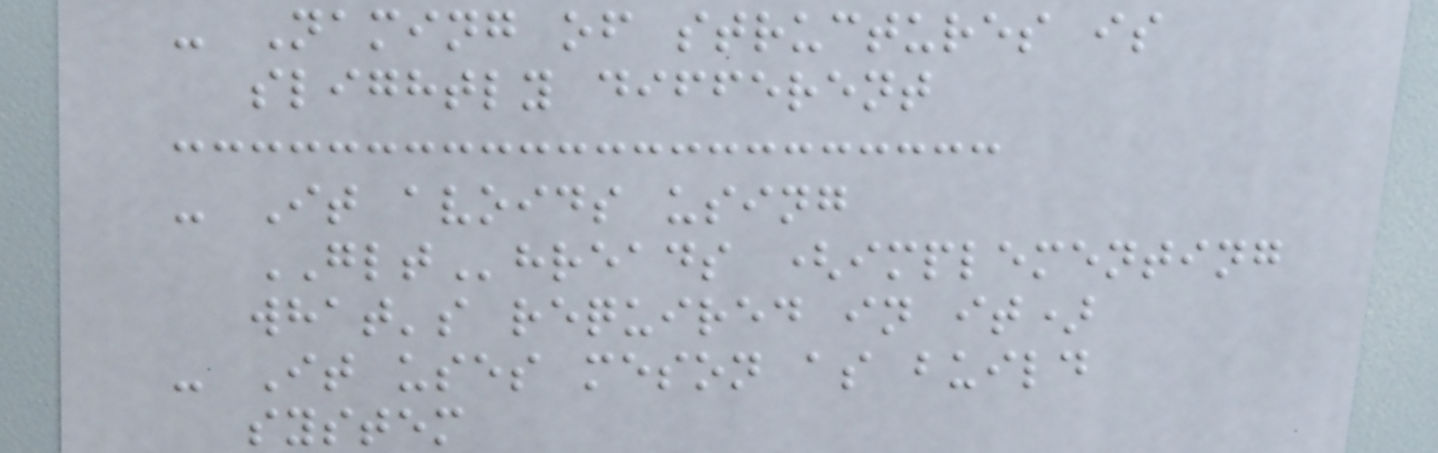- Naming of structures is
slightly different
- It avoids using
GLThreads (implementing
what's required in it)
- It uses meson as build
system
